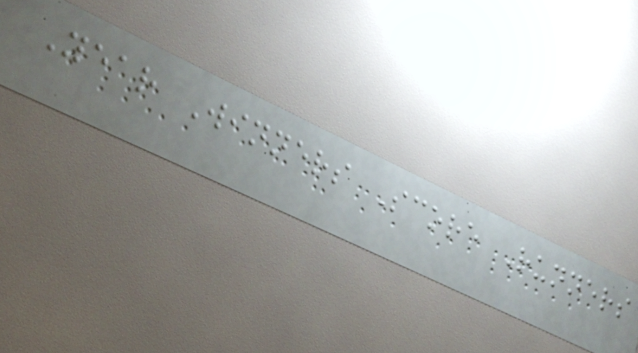Year Winners Score Runners
